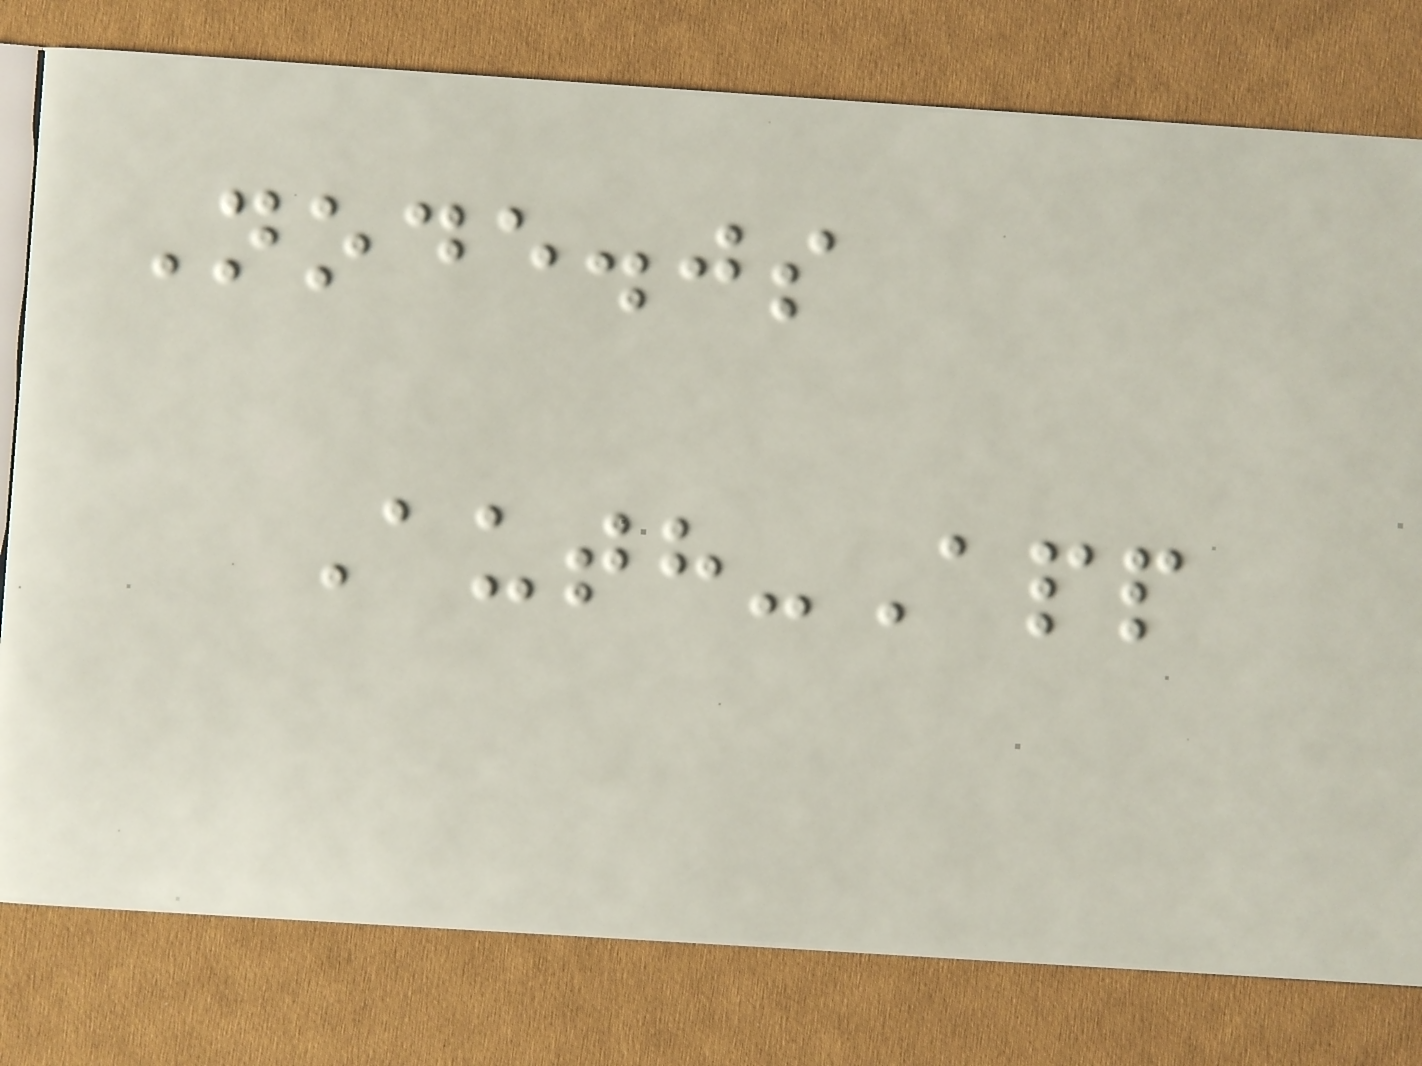Node.js
Auth-App
